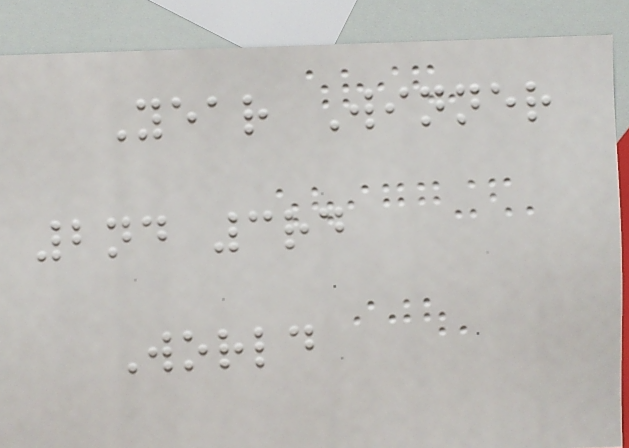Year Winner
2nd 3rd
World
